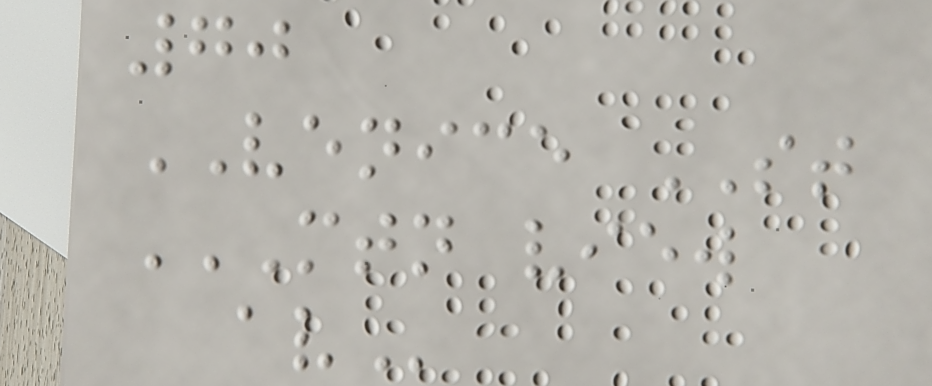70
VENICE ST
MTN VIEW
AV
